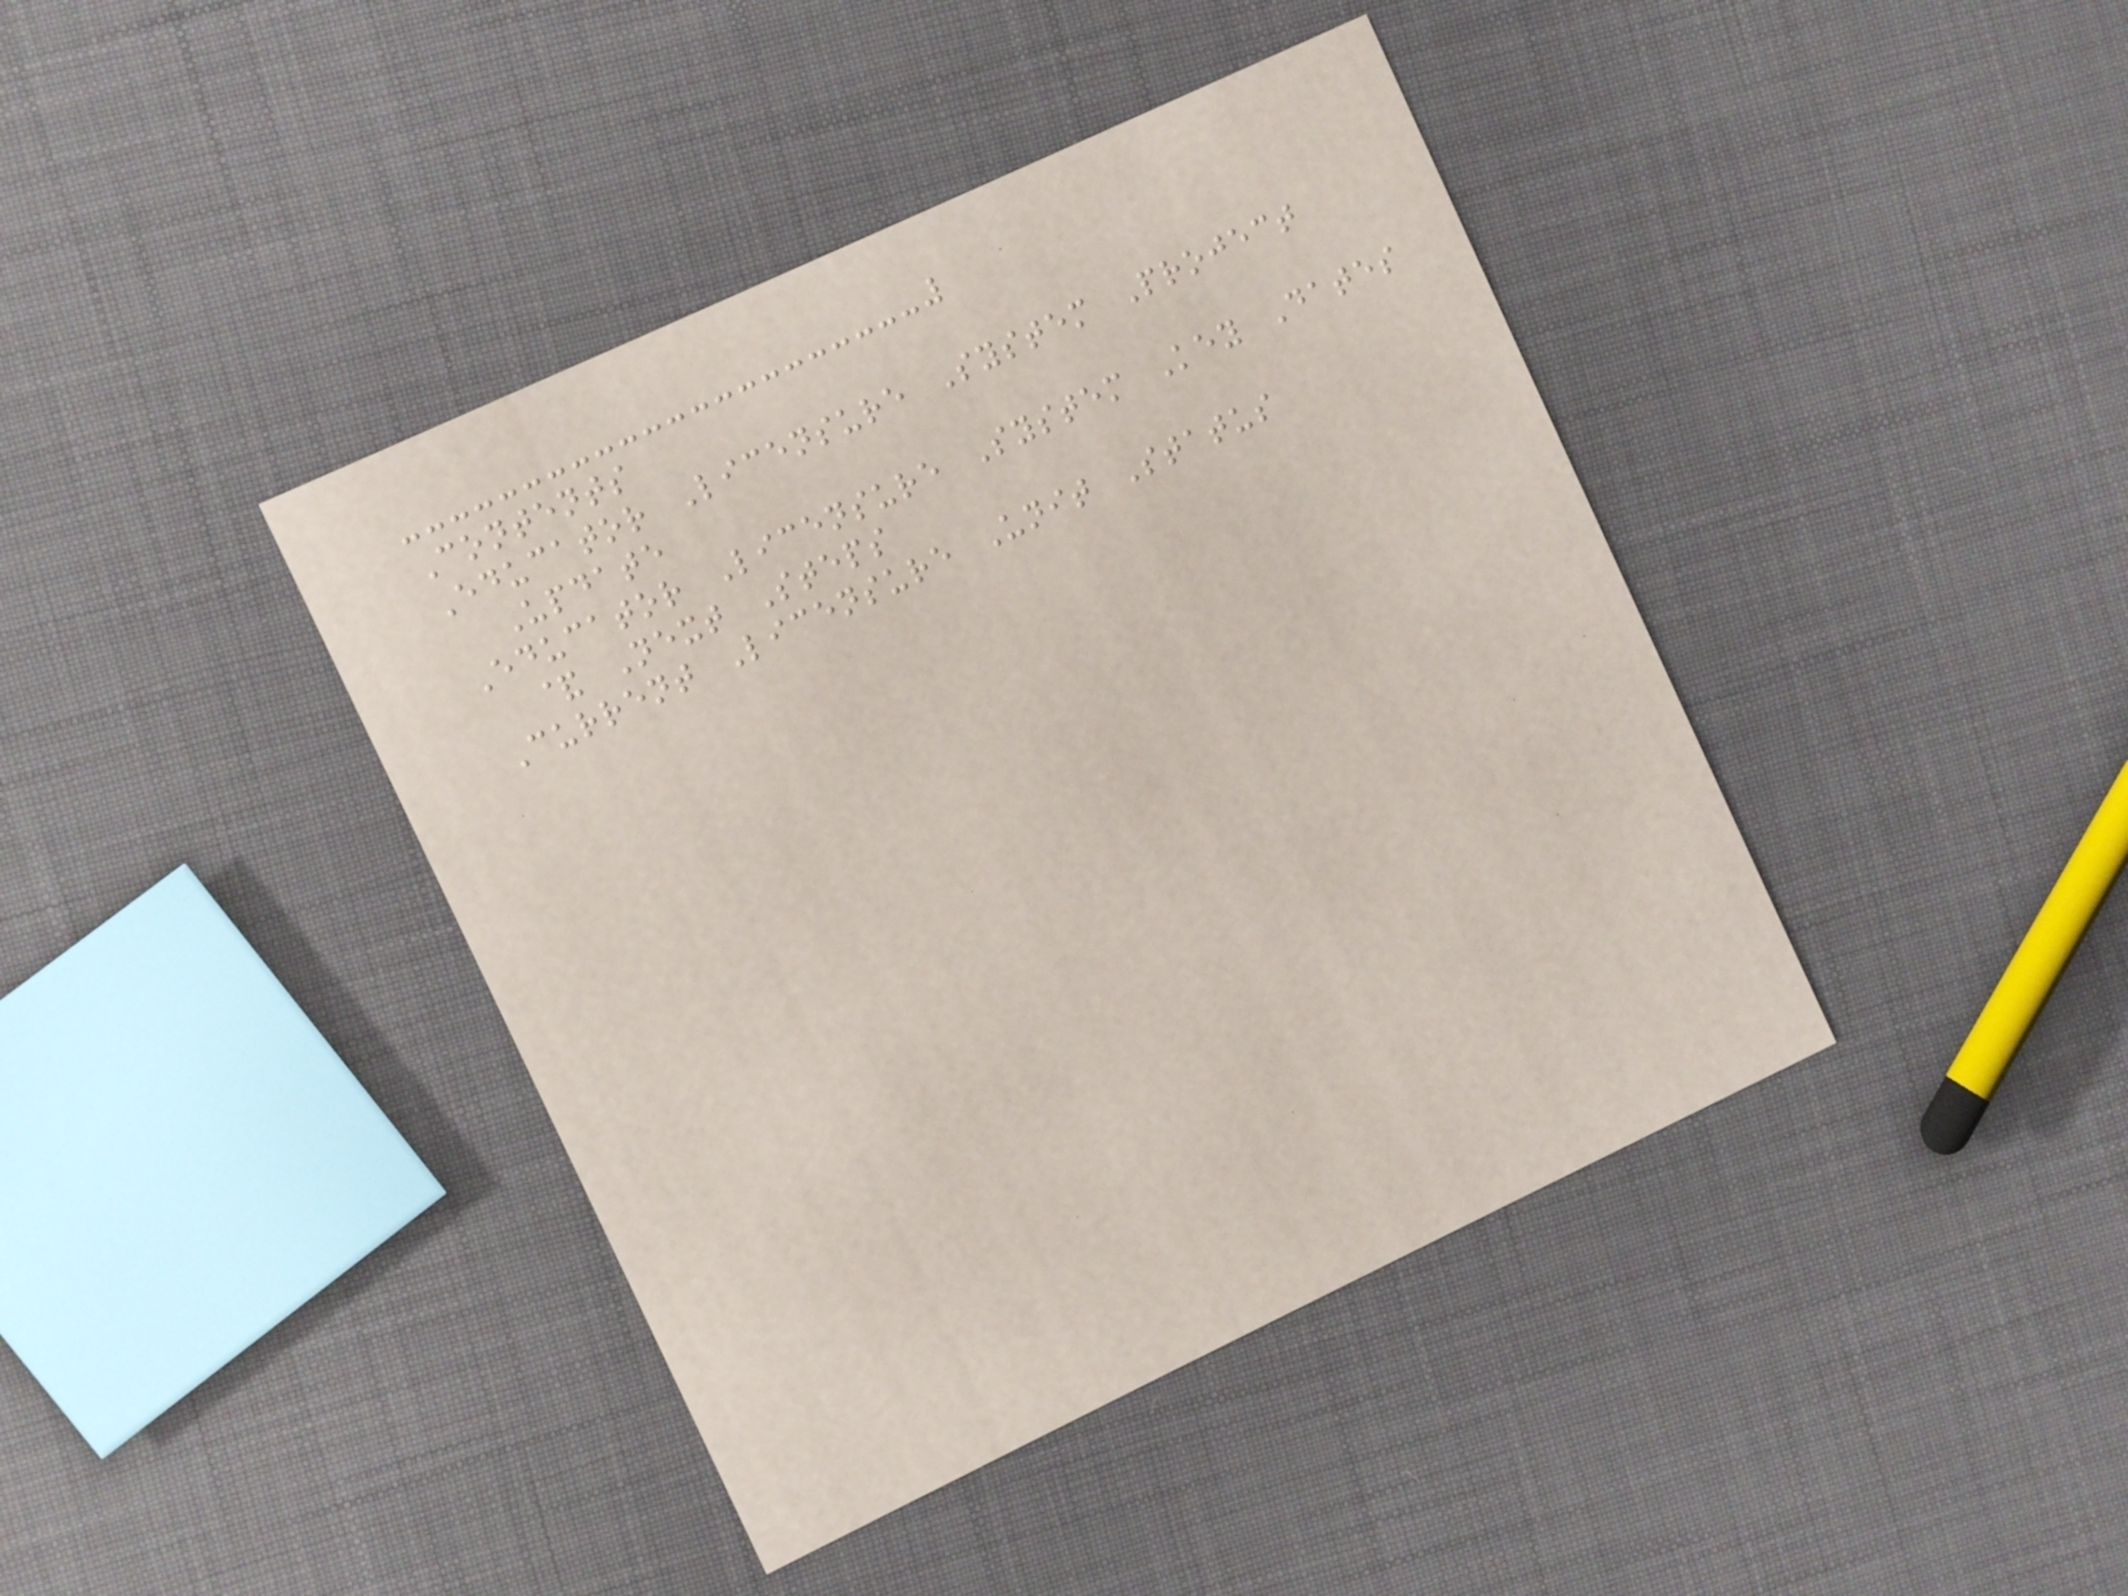Contents
Educator Licensure System Project
Update
Educator Licensure System Key Dates
& Next Steps
Current Licensure Unit Status
